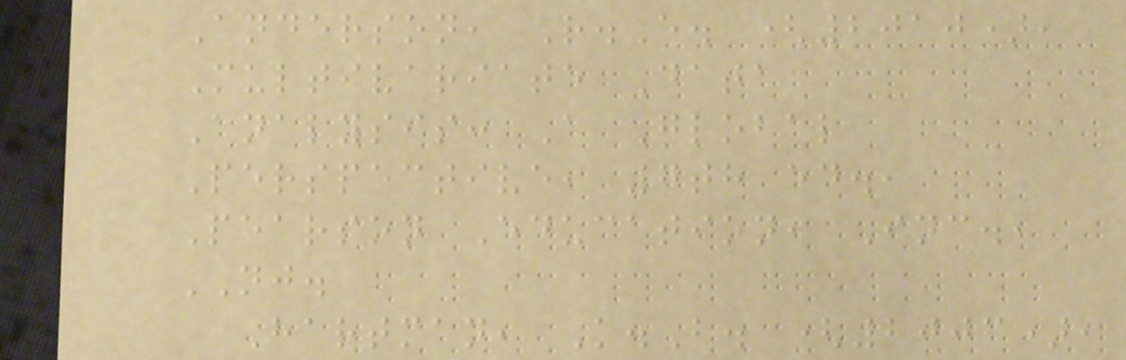Anderson, R.E. (2010),
Multivariate Data
Analysis: A Global
Perspective, 7th ed.,
Pearson Education, Inc.,
NJ.
Hartman, K.B. (2006),
